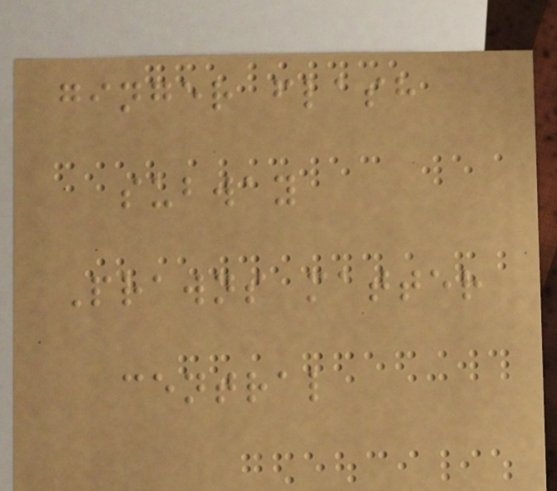ginger flash
subway
Prawns matter
central
